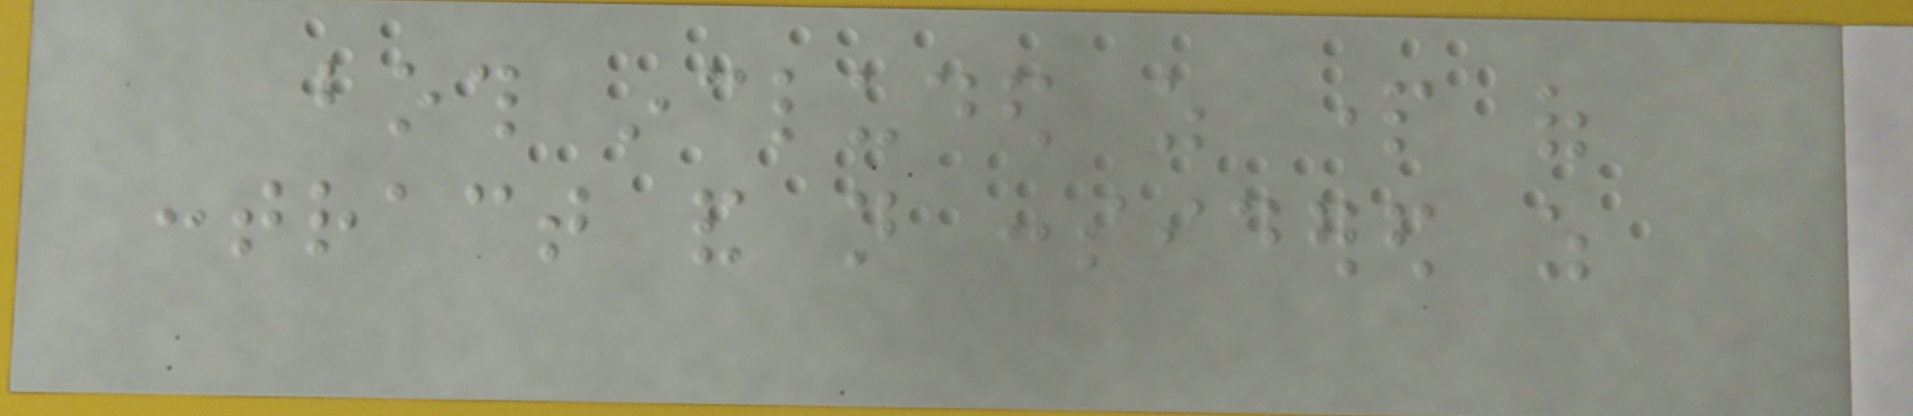both included as part of
contract and not considered as
